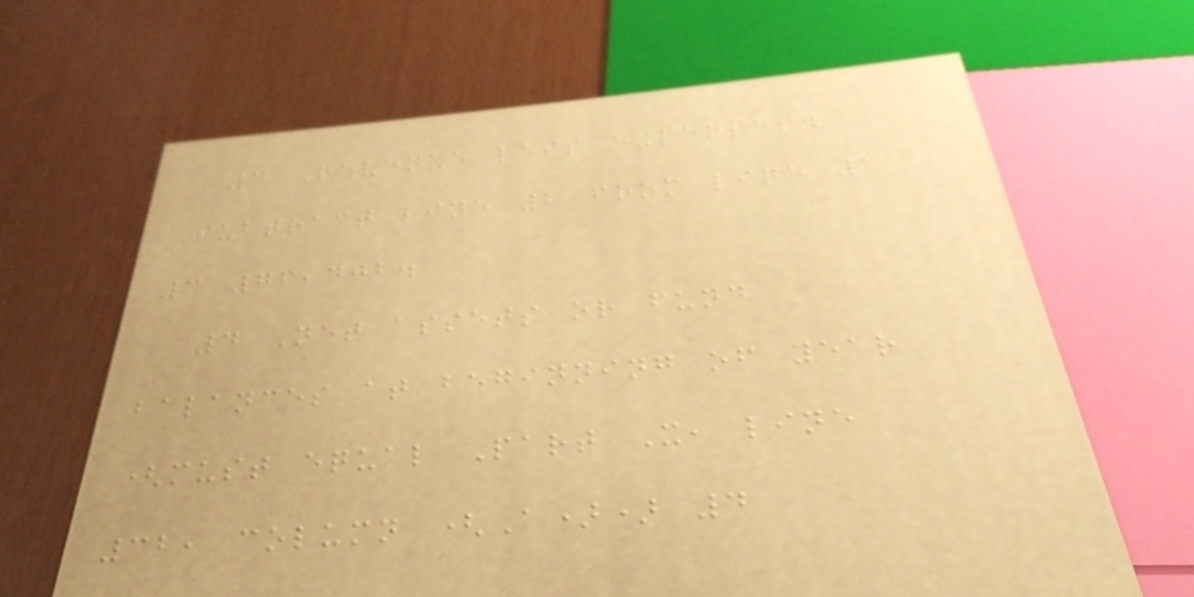3 Revenue less expenses.
Subtract line 2 from line 1
3 76,402.
4 Net assets or fund
balances at beginning of year
(must equal Part X, line
32, column (A)) 4
